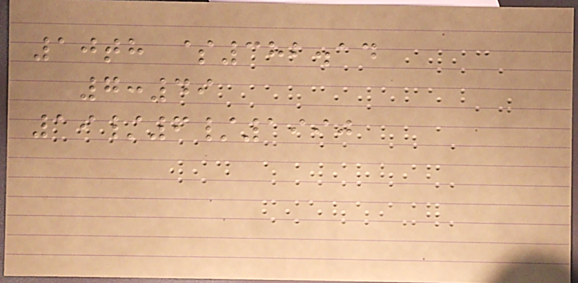10th $382.14
7:49
19/6/1990
